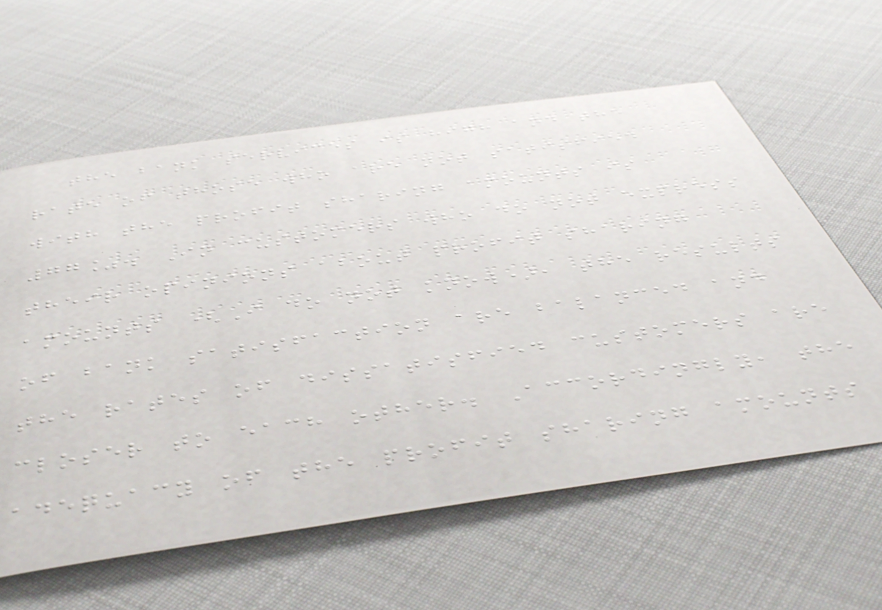the bank services is high and the
rate of those who are not satisfied
with the profit sharing amounts is
77%. In customers who do not express
their opinions about profit sharing
amounts (I do not know), the results
of bank satisfaction are balanced and
the rates of dissatisfied customers are
closer to each other. Accordingly, the
adequacy of the profit sharing amounts
